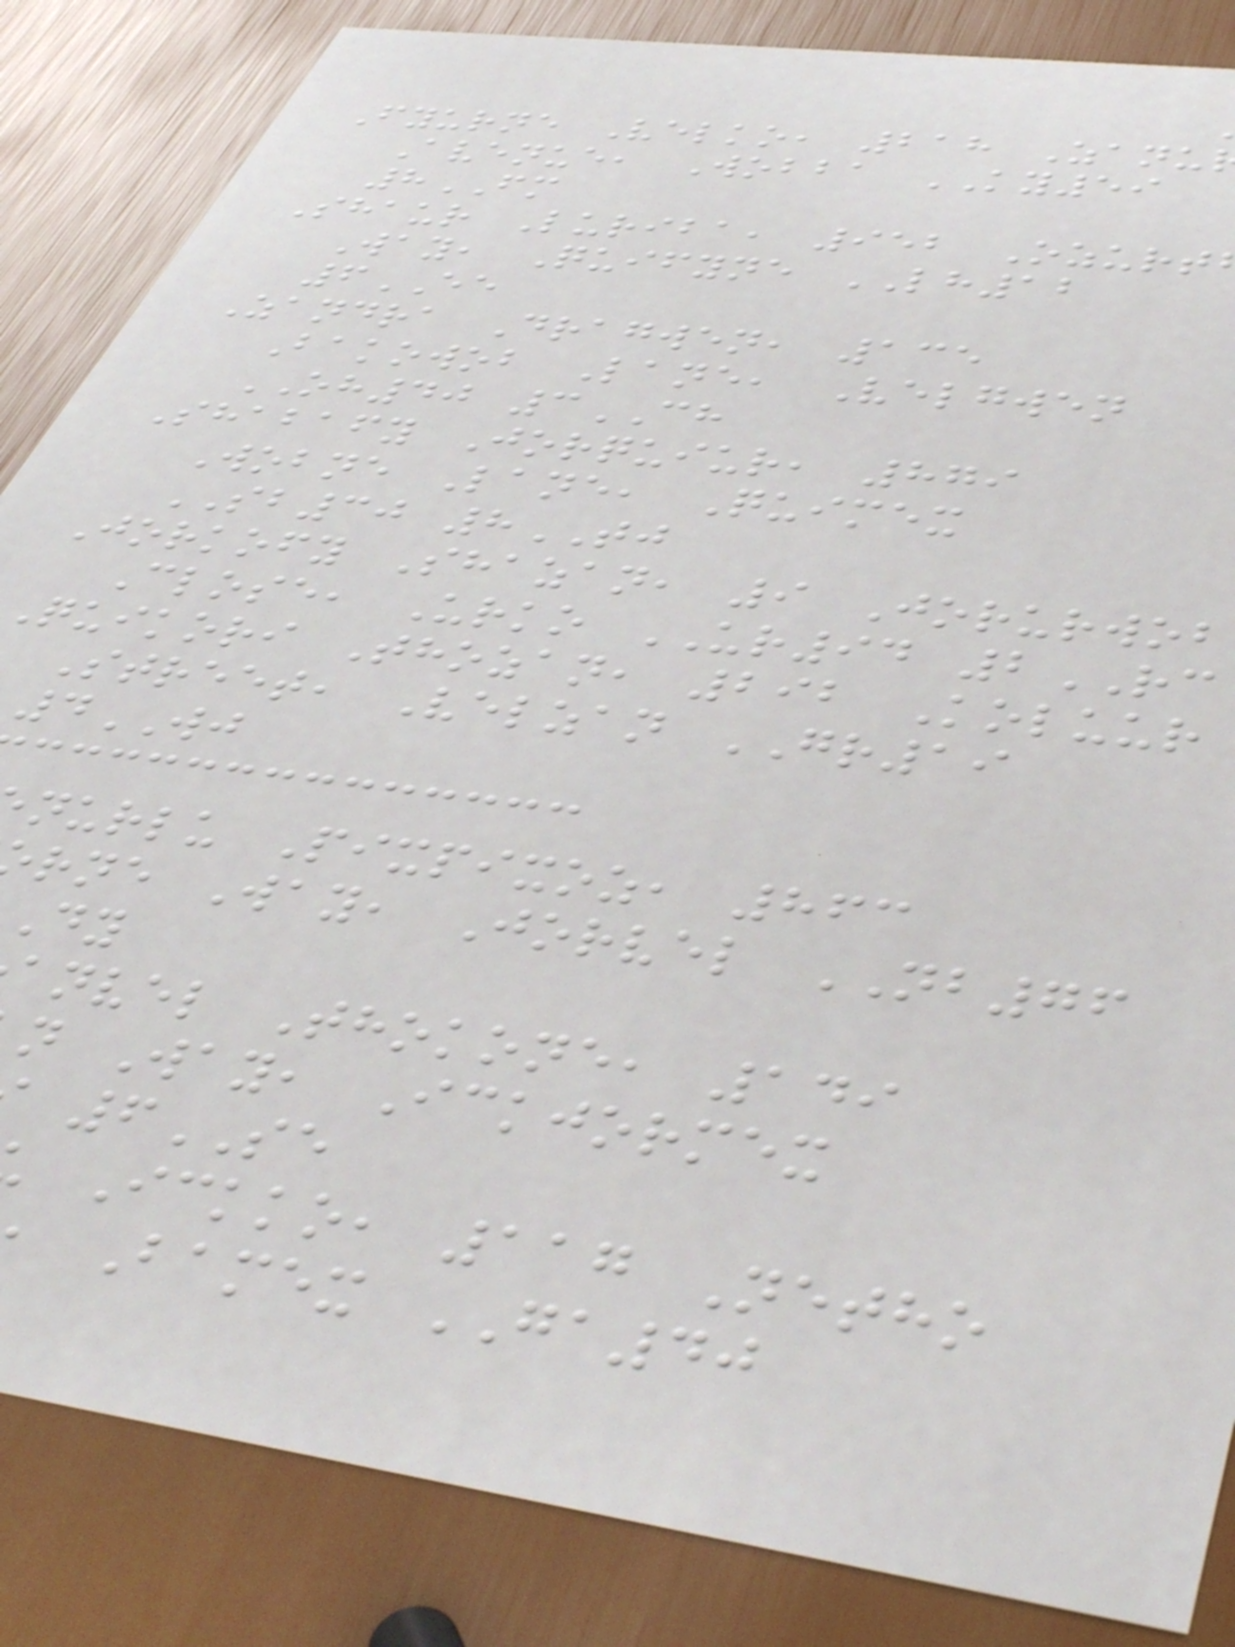Fyurne Velko, 218 Zanu
Avenue, Wobba KY59
8FM
Shaur Luriba, 952 Ozurt
Way, Quifyne LH12
6EE
Zandra Dragwen, 135
Bakowob Lane, Velgwen
OH40 3CH
Shabafy Jorquiur, 879
Wobne Lane, Quimex
SB30 8TJ
Jorkofy Shazan, 9 Jorurwob
Close, Urko UR94 2RC
Quikori Thozan, 292 Koluur
Street, Velzan GR19
4WJ
nurlu Pixpixoz, 863
rne Way, Jorvel NB76
anvel Thokone, 149
n Way, Ickjormex
6SE
Ickko, 117 Netho
Bamex GA40
